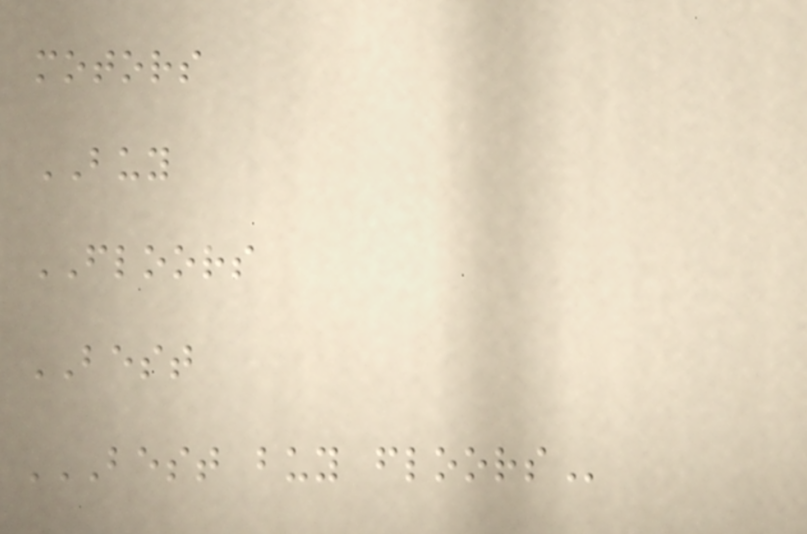motors
BUY
FLOORS
BEST
BEST BUY FLOORS
